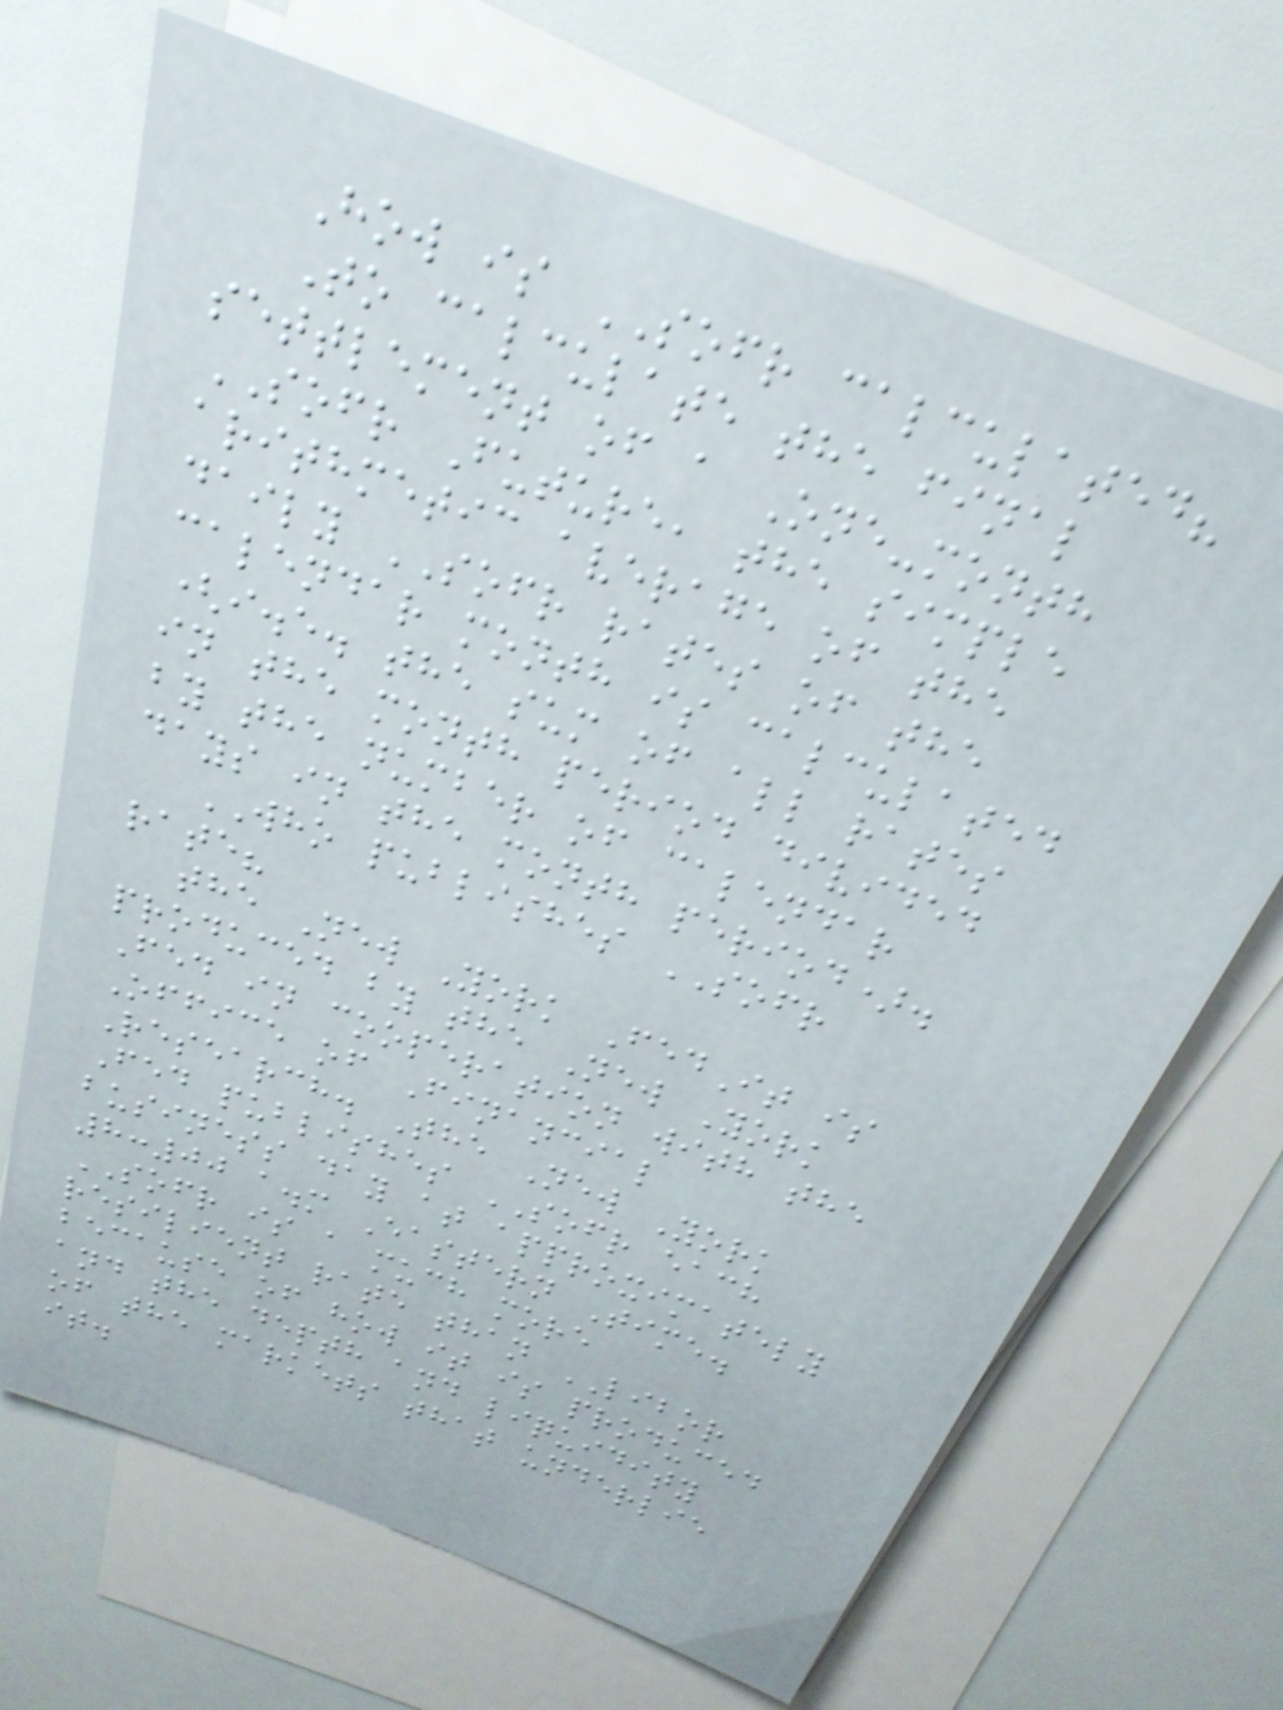How is SOFR calculated?
To calculate the final
settlement of a One-month
SOFR Future, the simple
arithmetic average of the
daily SOFR rates of the
calendar month is calculated
(i.e. the sum of all rates
in the month period divided
by the number of calendar
days in the month period).
WHO publishes SOFR
rate?
the New York FedIt is
produced by the New York
Fed in cooperation with the
Office of Financial
Research. The New York
Fed publishes SOFR each
business day at approximately
8:00 a.m Eastern Time.
SOFR is a much more
resilient rate than LIBOR
because of how it is produced
and the depth and liquidity
of the markets that underlie
it.
